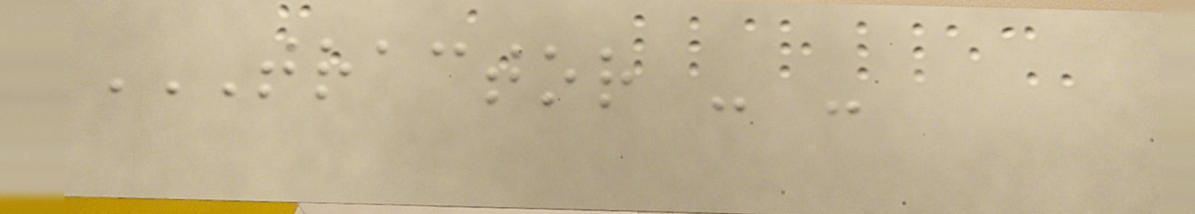TRACTOR - -
